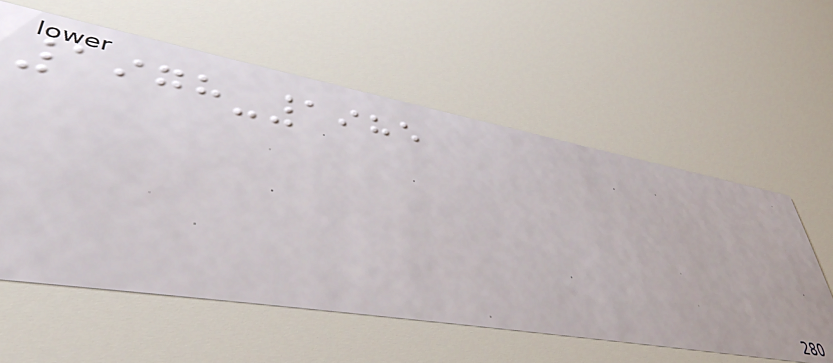1978-1985
